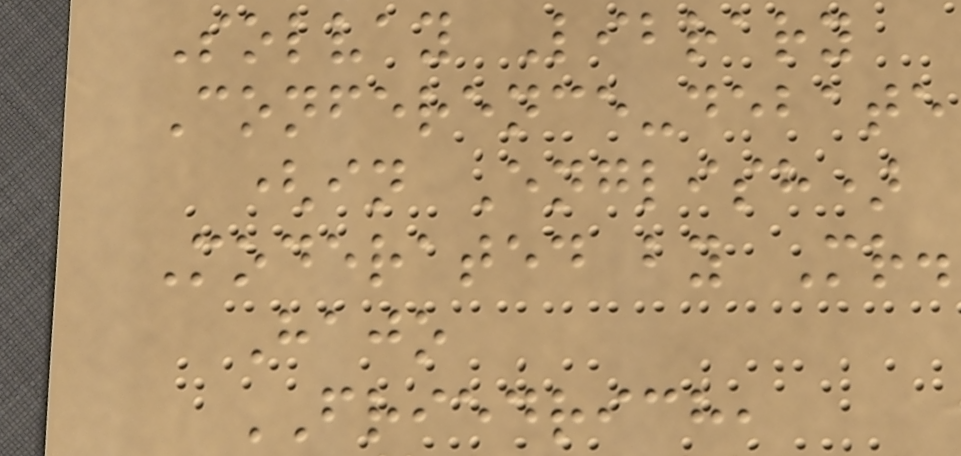Solvay Library
Conference-debate
(in English)
Moderated by Mr.
Hajo
FRIEDRICH,
